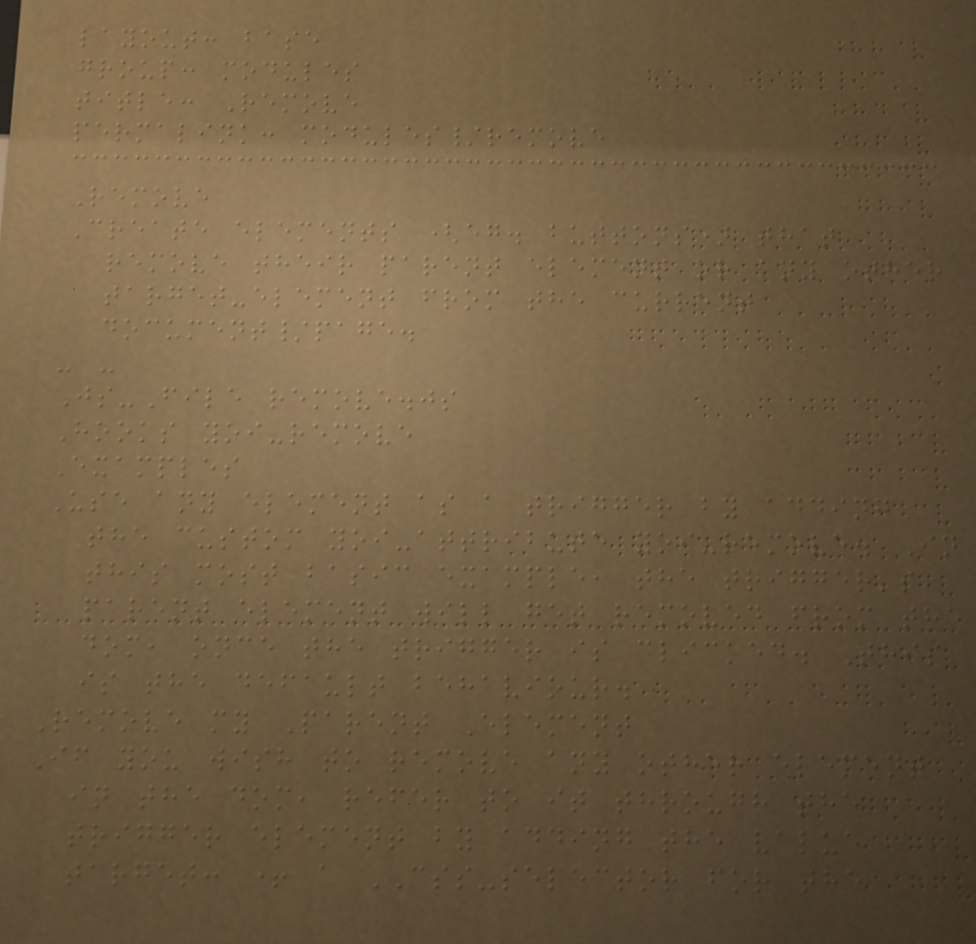layout: base
group: modules
title: Remove
permalink: modules/remove
Remove
Create elements (eg. buttons) that
remove their parent element or any other
target-element from the current
document/page.
- -
Js-File remove.js
Hooks yoi-remove
Examples
Use any element as a trigger by adding
the custom yoi-attribute yoi-remove. In
this most basic example, the trigger's
parent element will get removed from the
dom, once the trigger is clicked. This
is the default behaviour.
Remove my Parent Element
If you wish to remove any other element
in the dom, refer to it through the
trigger element by adding the value
target: + a CSS-selector for the
